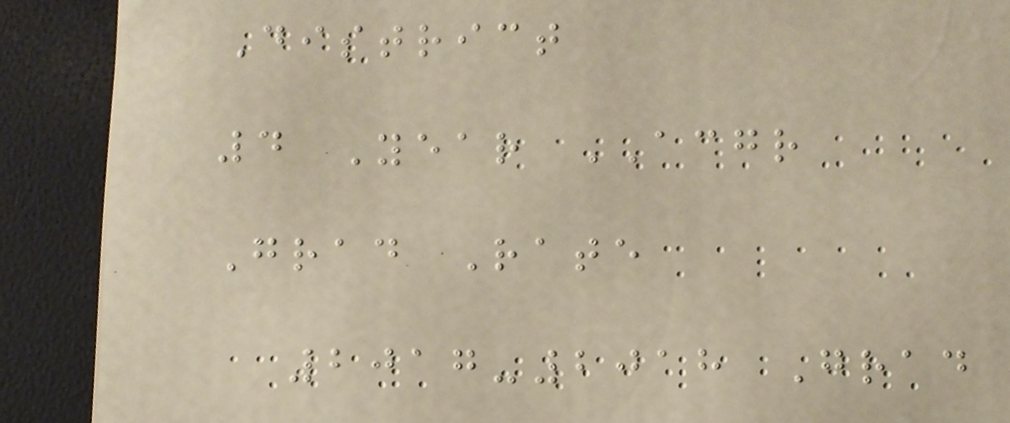District
4 Year ACGR
Grad Rate
2017-2018 Grad
